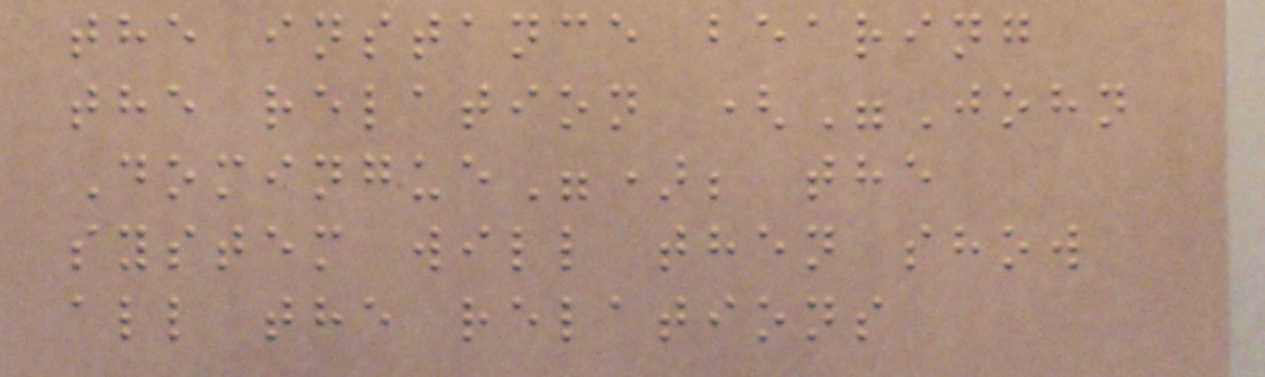the instance bearing
the relation ("John
Domingue"); the
system will then show
all the relations
